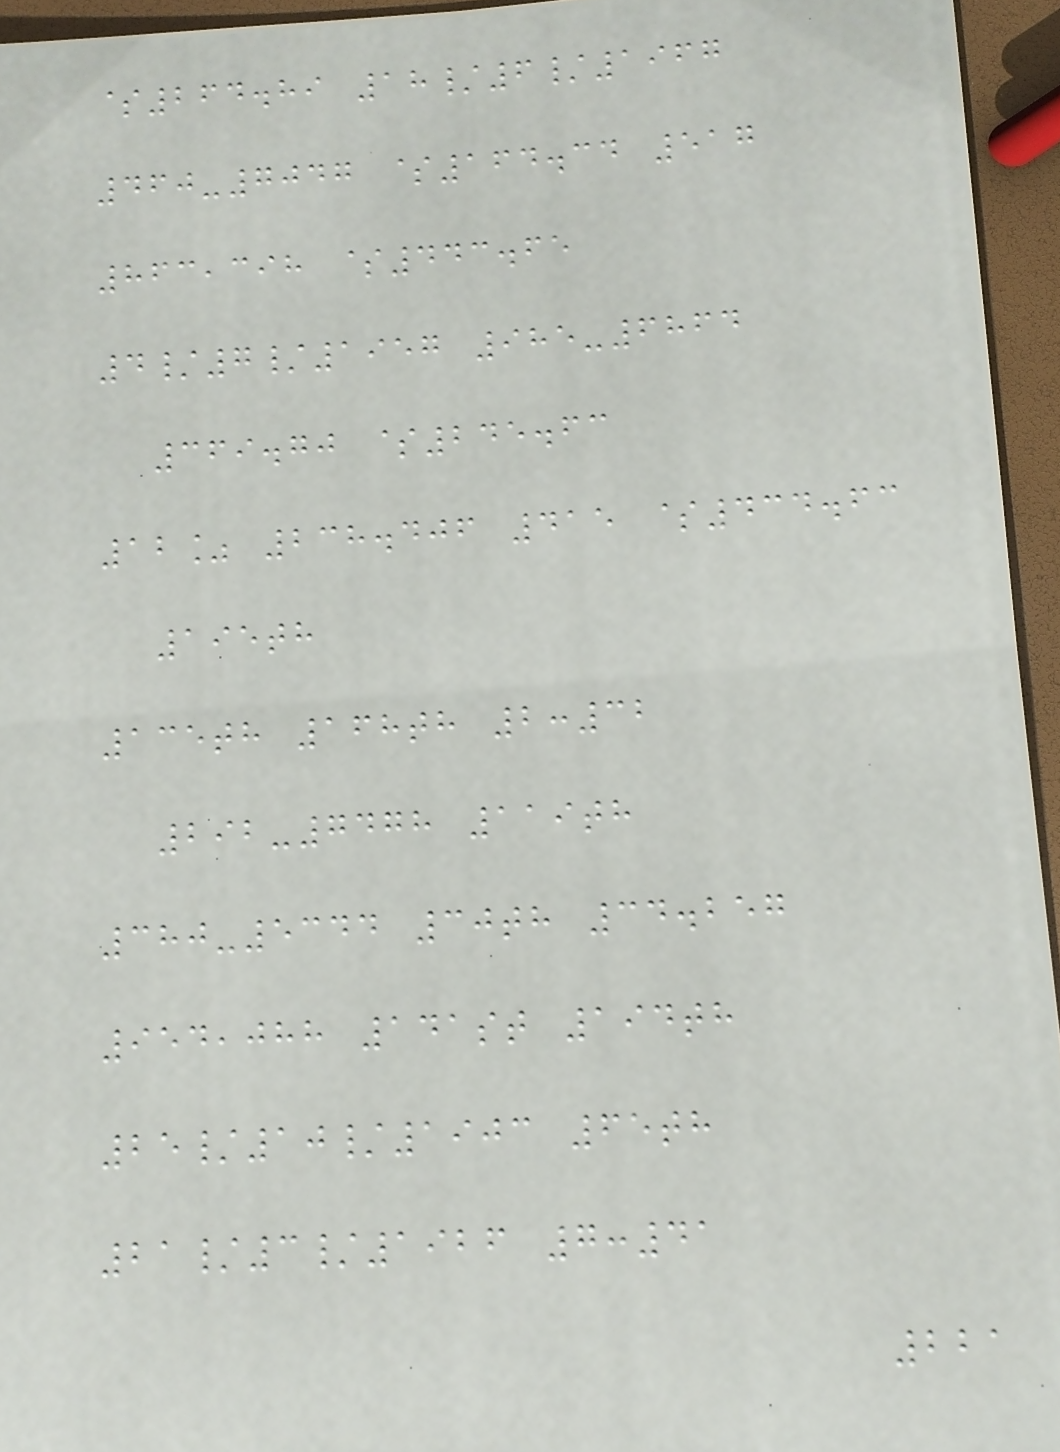$264.89 18/6/1967
460-7047 $164.34 517
863,398 $443.65
4/7/1957 985-6864
369.70 $245.63
12% 238.406 415 $434.63
195th
135th 168th 2:32
292-7478 119th
380-5344 30th 34.257
954,088 141st 194th
25/10/1903 65th
21/3/1926 7:41
221
